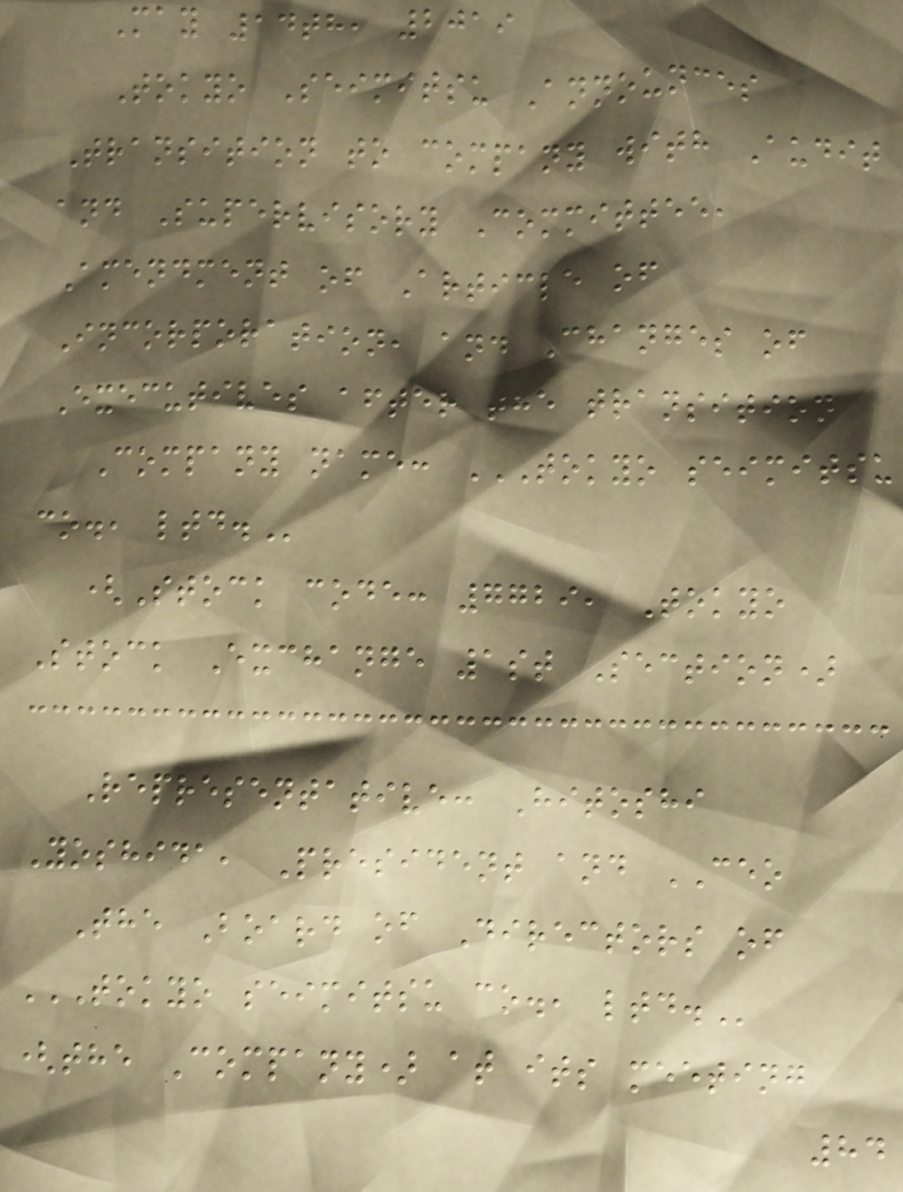May 14th, 2019
Tokyo Seimitsu Announces
Transition to company with Audit
and Supervisory Committee,
Amendment of Article of
Incorporation, and Changes of
Executives after the transition
Company name: TOKYO SEIMITSU
CO., LTD.
(Stock code: 7729, Tokyo
Stock Exchange 1st Section)
Representative: Hitoshi
Yoshida, President and CEO
The Board of Directors of
TOKYO SEIMITSU CO., LTD.
(the Company) at its meeting
84
